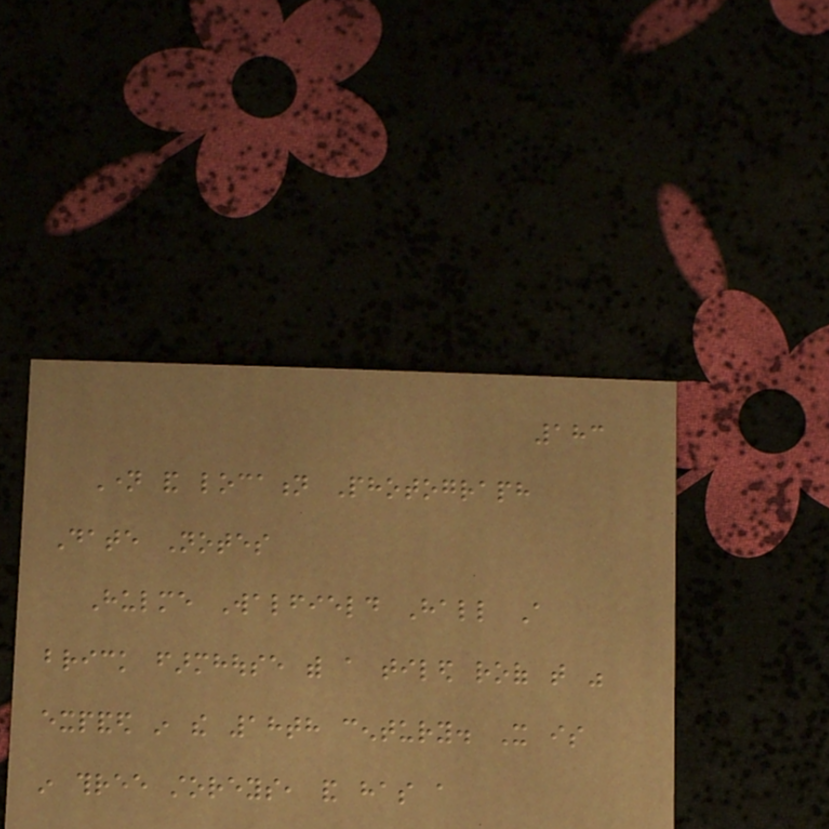183
Name and location Photograph
Date Notes
Hulme Walfield Hall A
brick farmhouse with a tiled roof that was
expanded in the 18th century. It is
in three storeys, and has a
